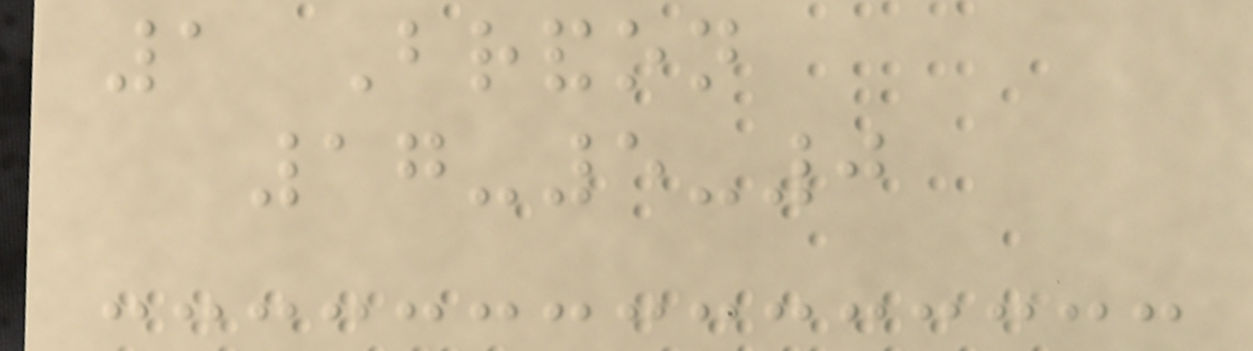1 Brandon
17-5-0
